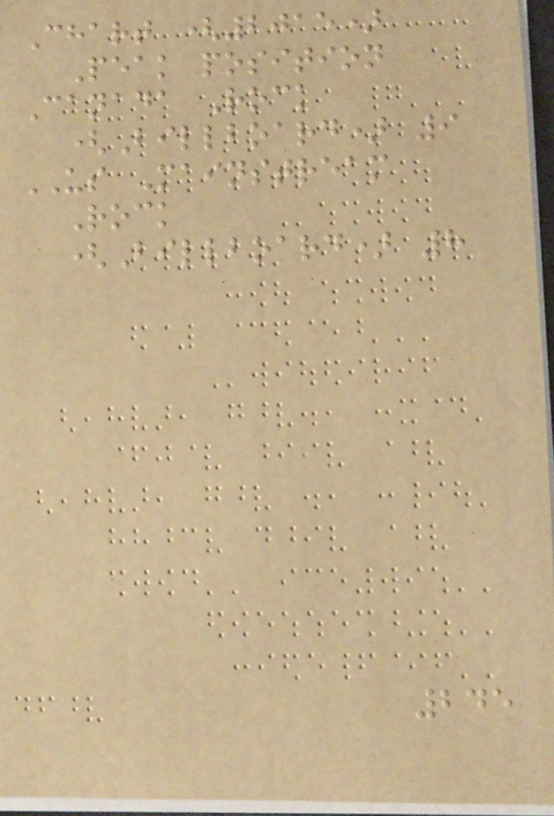Chart (2015)
Peak position
Canada Rock
(Billboard) 9
US Mainstream
Rock
(Billboard) 8
245
